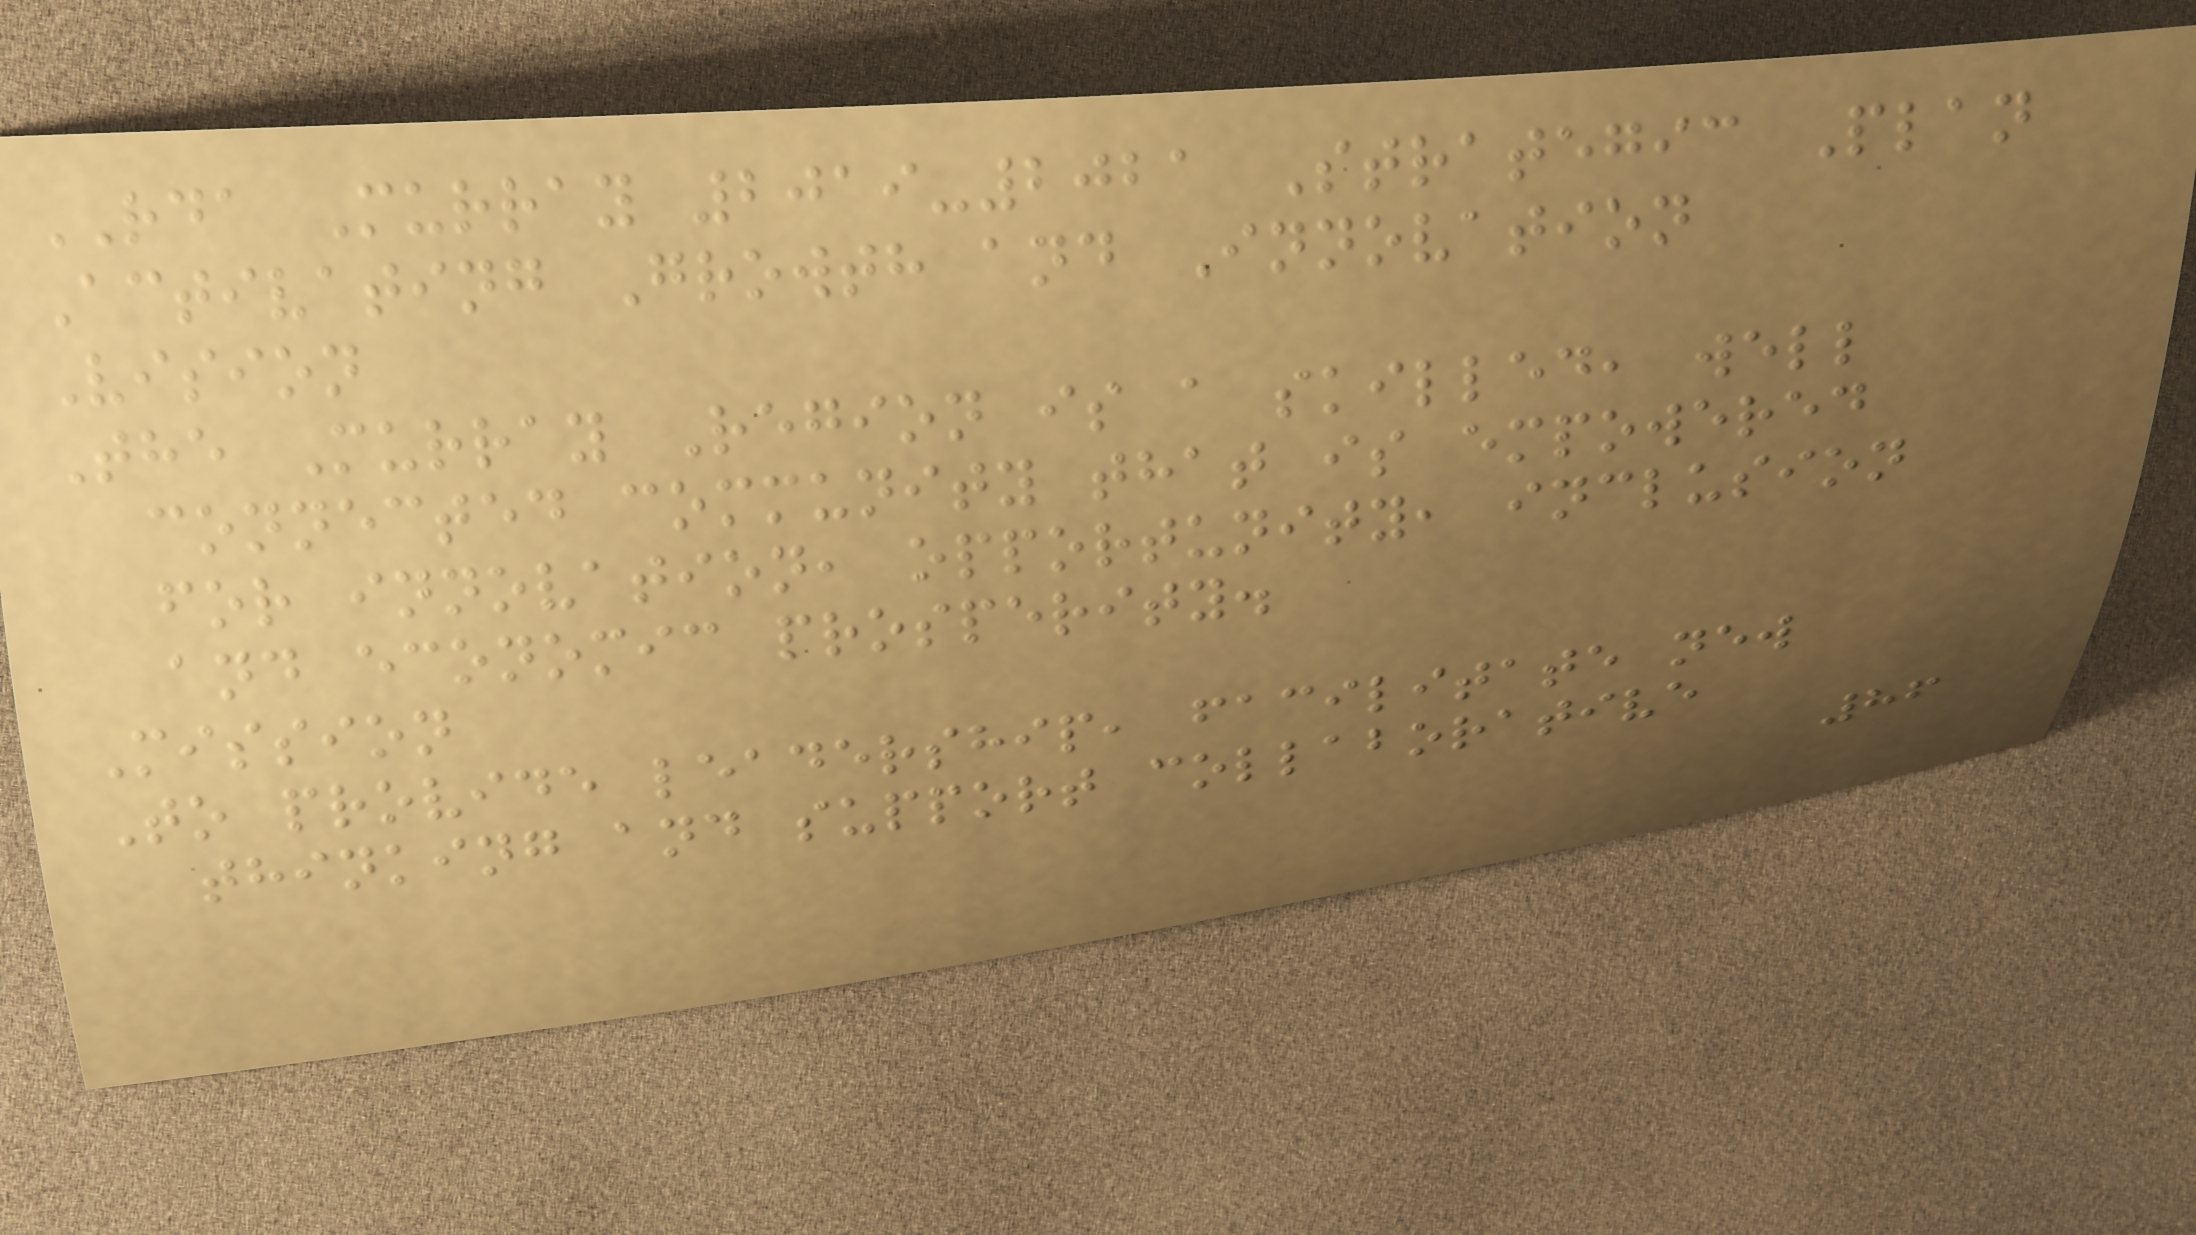RDA Murray 2019-2021 Strategic Plan
Activating Growth and Innovation
Vision
The Murray Region is a skilled, well
connected community that is empowered
for innovation, opportunity, inclusion
and economic prosperity.
Mission
To provide leadership, facilitate new
thinking and support collaborative
86
